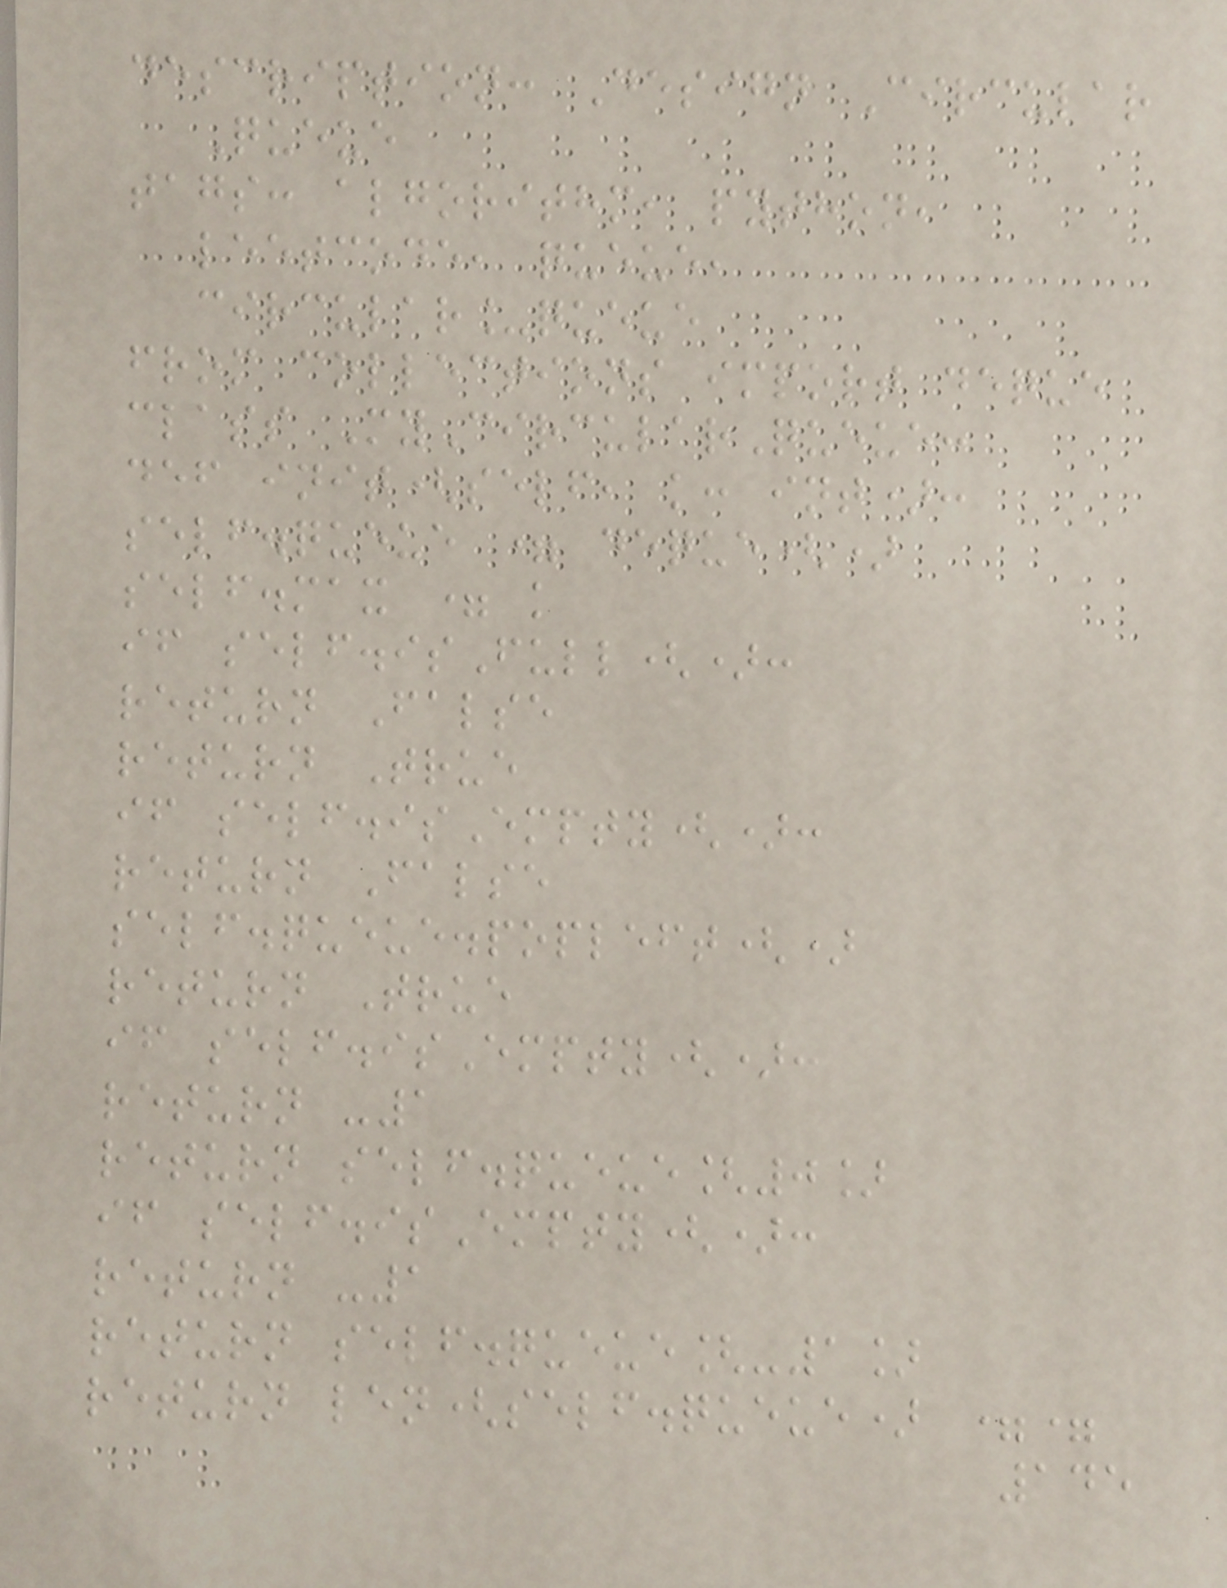description: Design Circular
Queue
tags: algorithm, python,
leetcode, queue,
circular_queue
from collections import deque
class MyCircularQueue:
def init(self, k: int):
self.queue = deque()
self.max = k
if self.isFull():
return False
return True
if self.isEmpty():
return False
self.queue.popleft()
return True
if self.isEmpty():
return -1
return self.queue[0]
if self.isEmpty():
return -1
return self.queue[-1]
return len(self.queue) ==
145
